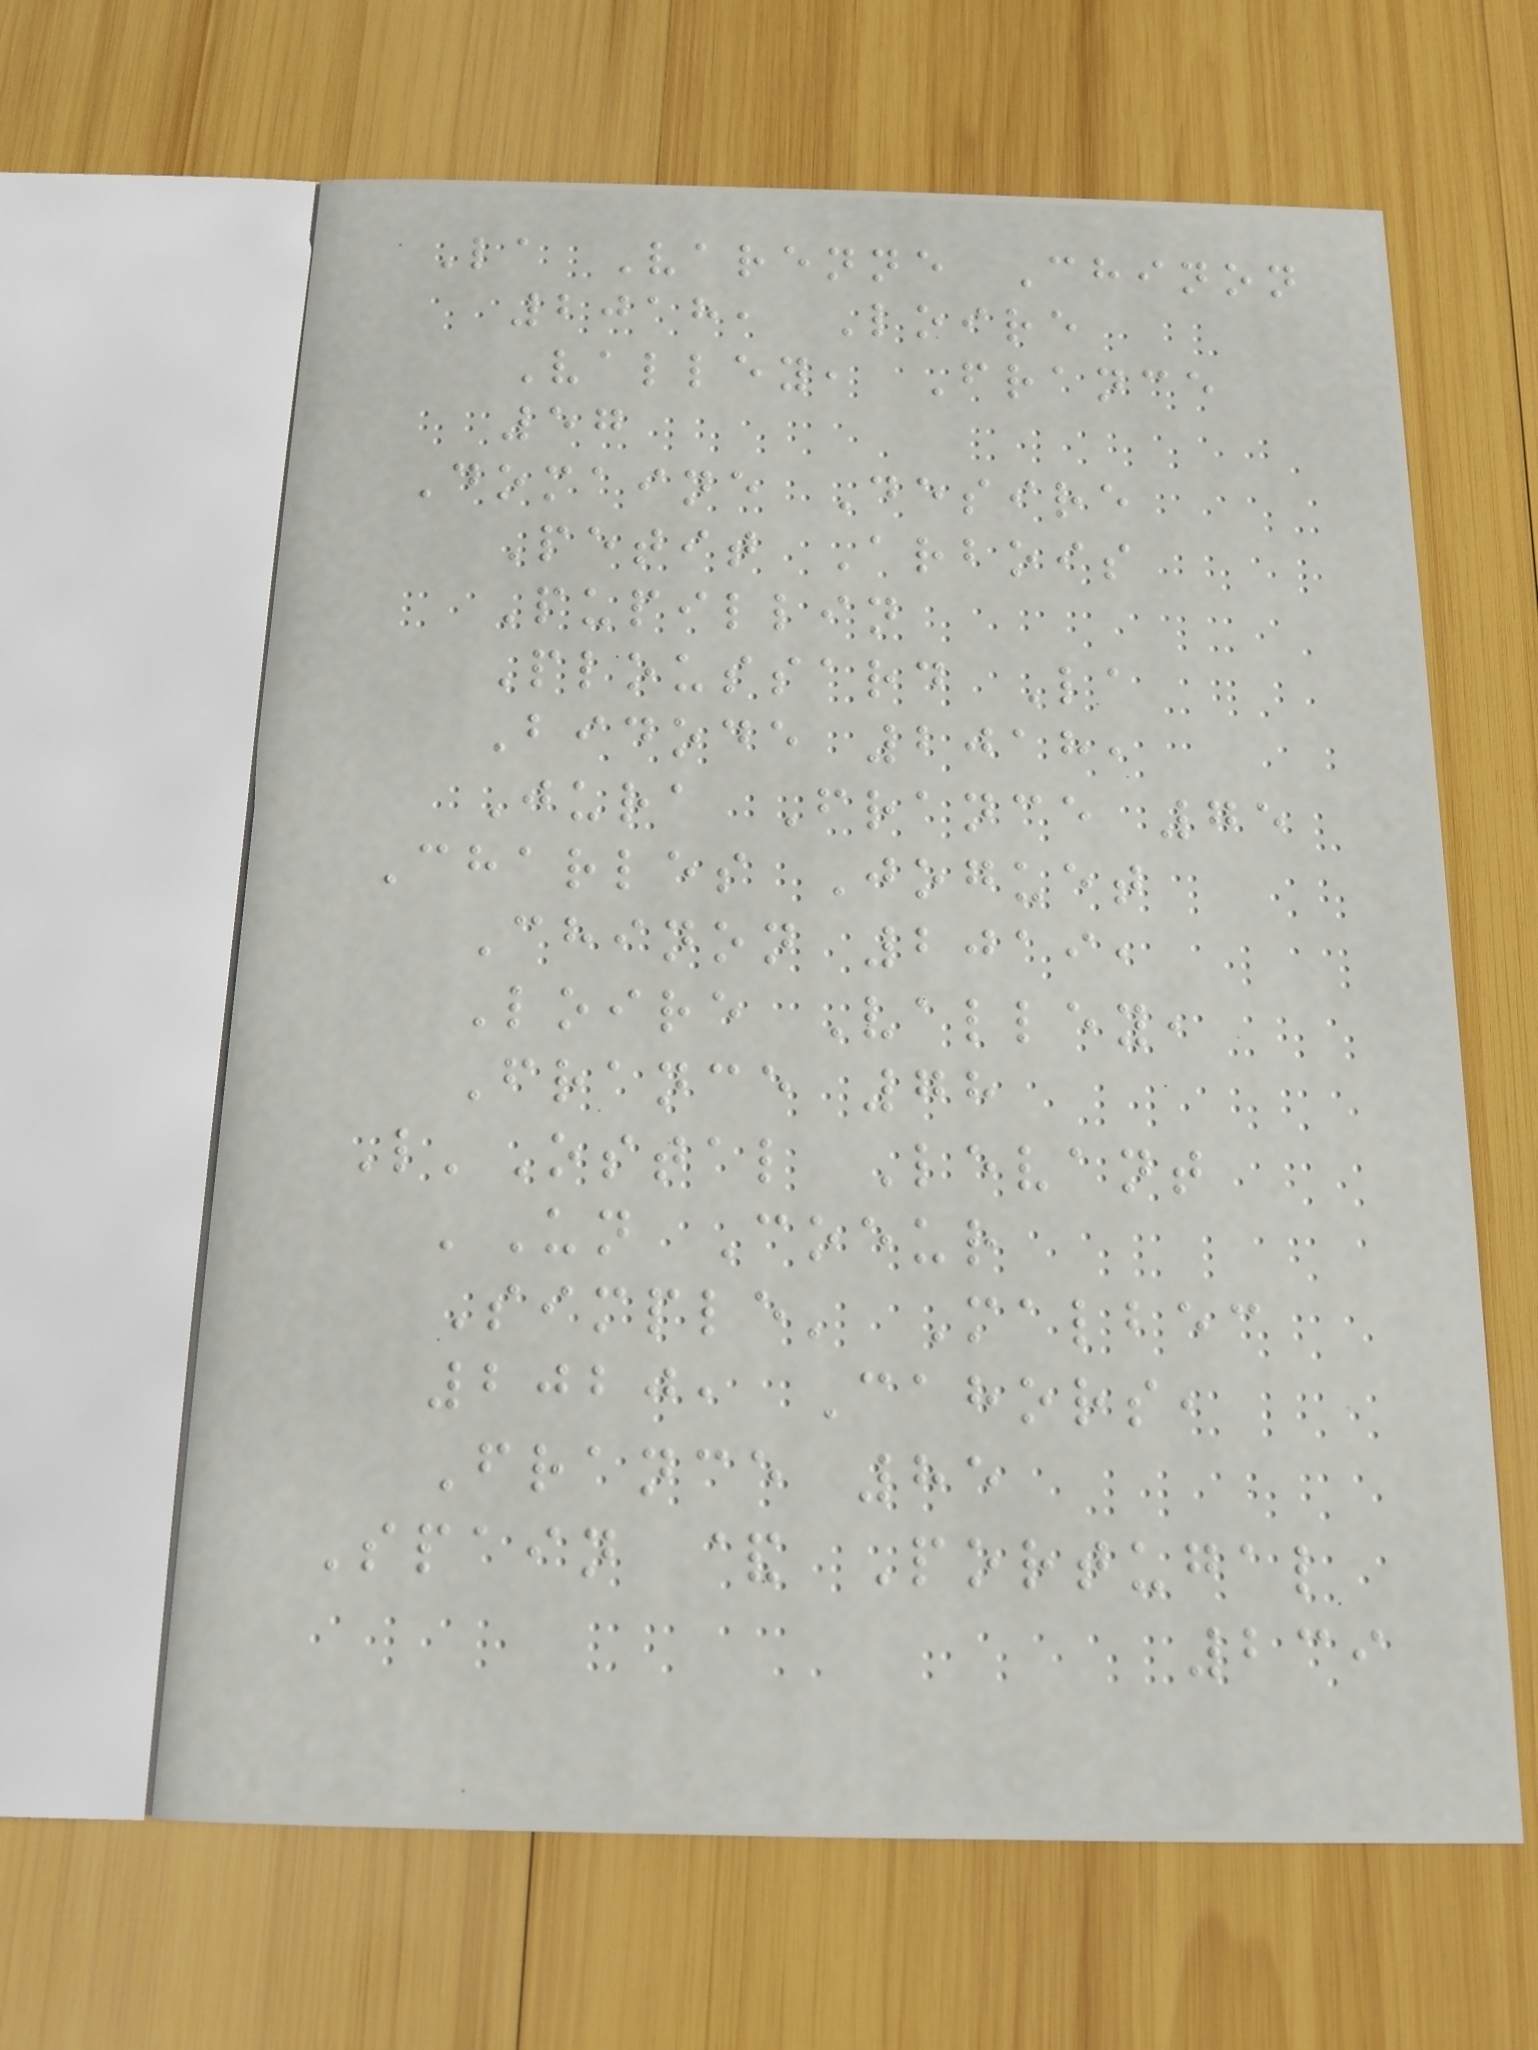La Varenne Chinon
2018, Loire
Valley, France
57
Domaine Desire
Petit Arbois
Pupillin
Ploussard La
Bidode 2018,
Jura France 75
Charles Joguet
Chinon 2019,
Loire Valley,
France 78
L'Ostal Levant
'Un Coeur
Simple' Malbec
2020, Cahors,
France 85
Spain & Portugal
239
